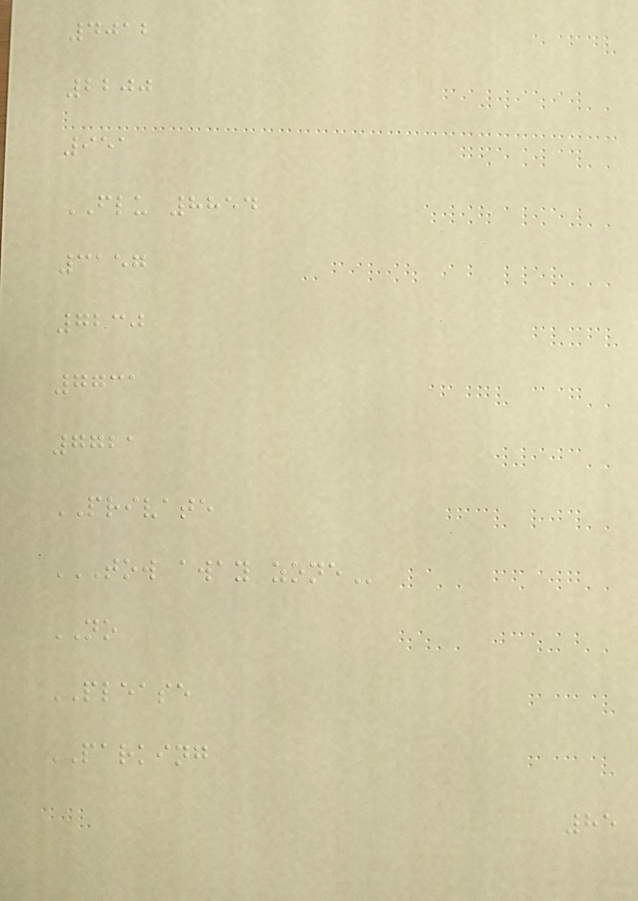4012
2200
951
FLU 8854
3157
7230
7731
7721
PRIVATE
TOW AWAY ZONE
NO
PLEASE
PARKING
85
